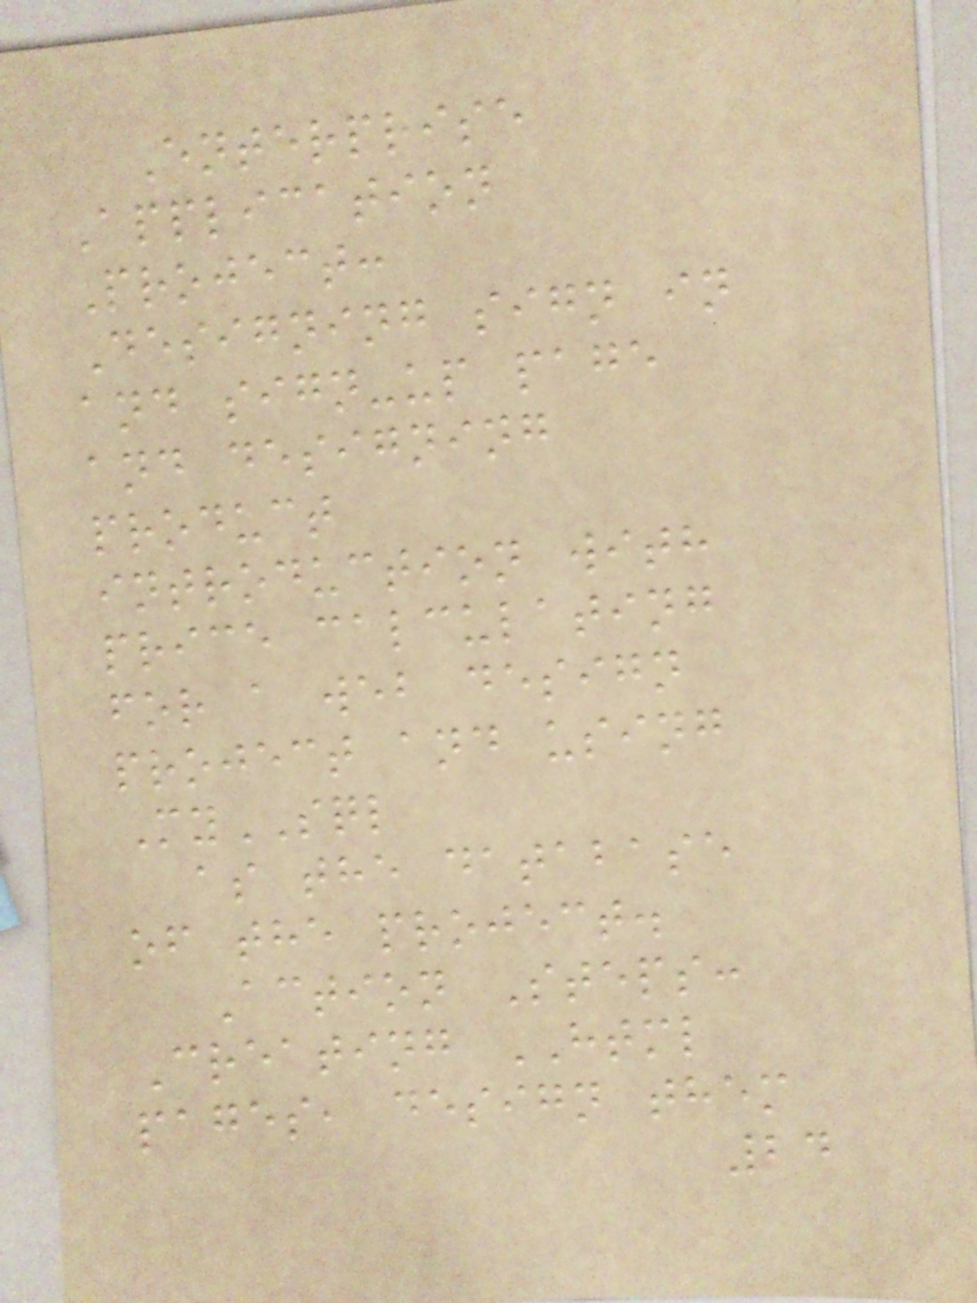Enterprise
Application
Project:
Designing sign in
and sign-up page
and designing
product
introduction with
price calculating
for a web design
project and using
MySQL
as the database
of the project.
Action Steps:
Creating HTML
pages, design them
24
